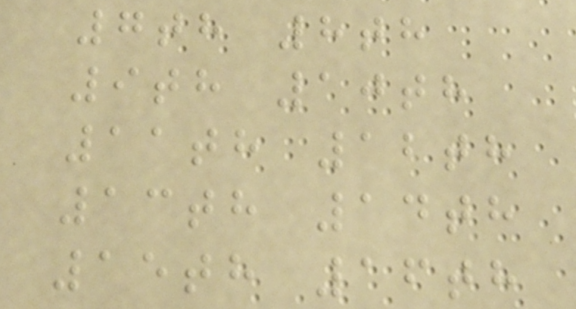7th 8th
9th 10th
11th 12th
13th 14th
15th 16th
